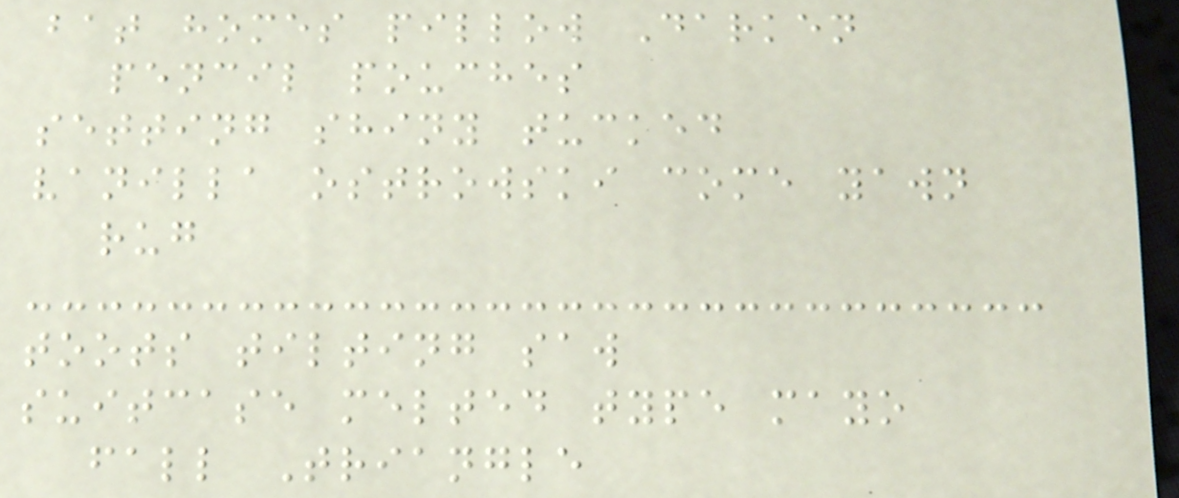bat homes pillow Darken
pencil pouches
setting shiny tucked
vanilla ostrowski come yawn
rug
toots tilting saw
suitcase melted type mayo
fall Triangle
